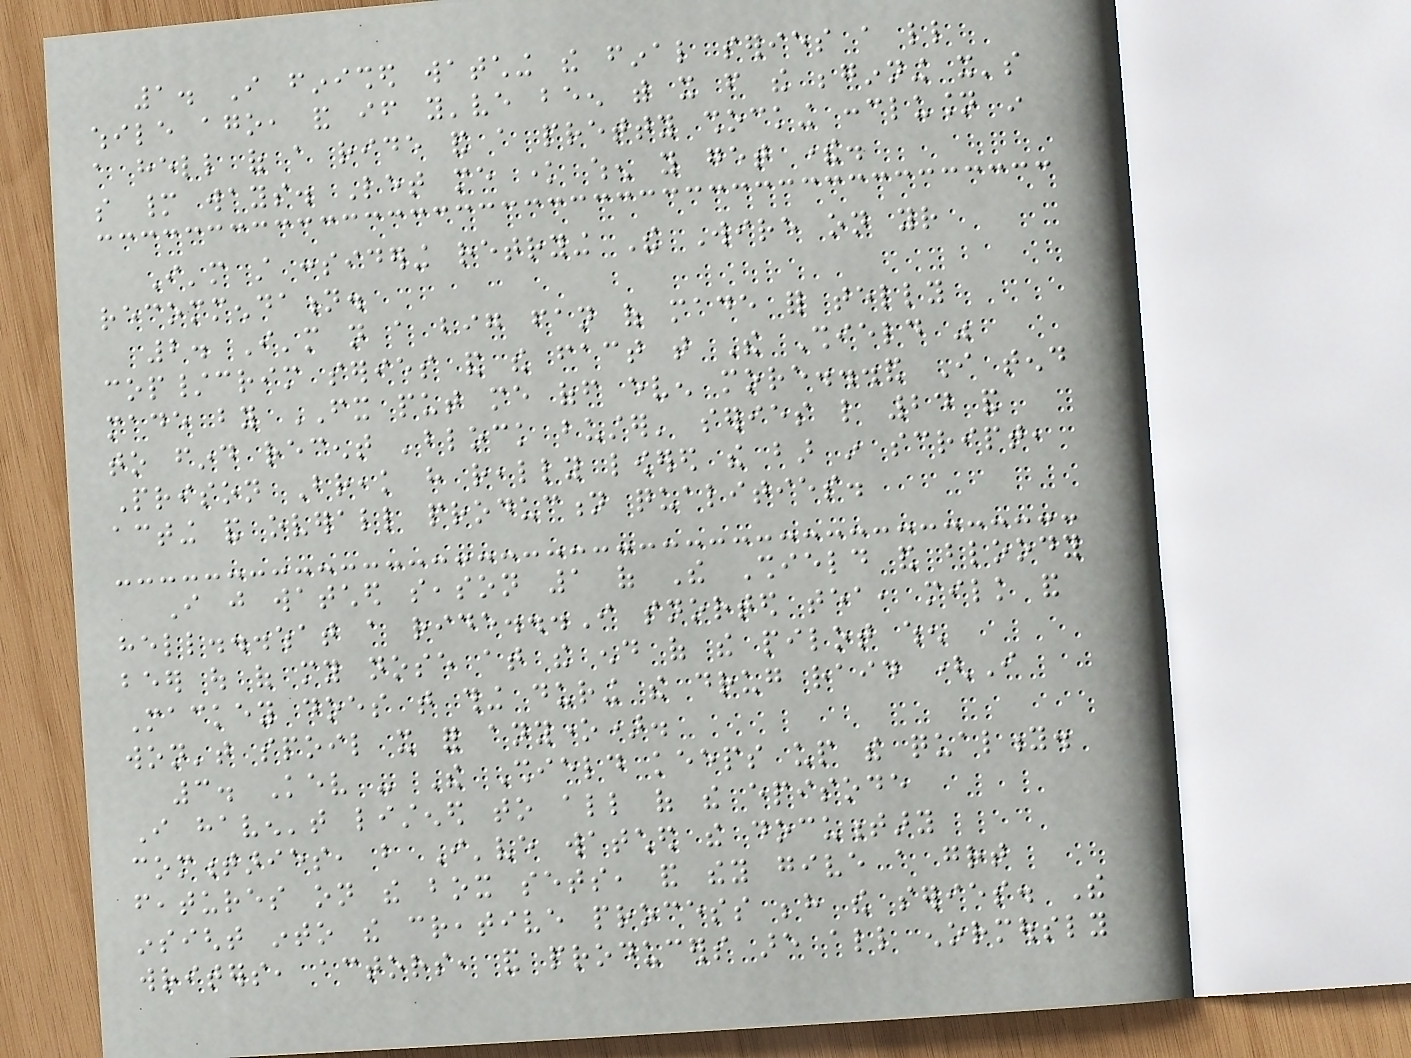1. I finished watching the final series a little
while ago, and if you've been with it from the beginning it's
a hell of a ride and a pretty shocking conclusion in
so many ways. Let me know when you get there.
I'm still considering retrying The Wire on your
recommendation.
2. I'm not a big fan of made for telly
cop/crim series and the fact that The Shield was
made by FX put me off even more...and I tend
to find recent 'block buster' series like 24 and
Prison Break have really lowered the bar in script,
acting and overall production qualities.
I just watched season 1 of The Shield and bloody
hell...what a ride...I snorted tea, milk and
beer out of my nose at the end of the pilot when
Mackey does that thing during the drug raid (I
won't spoil it for anyone).
3. Kev - The Shield keeps up the quality.
I haven't listened to all of the episode
commentaries, but I've watched the documentary
features on the box sets, and they give a great
insight into the creative process behind the series. The
writers, actors, and producers are all enormously
